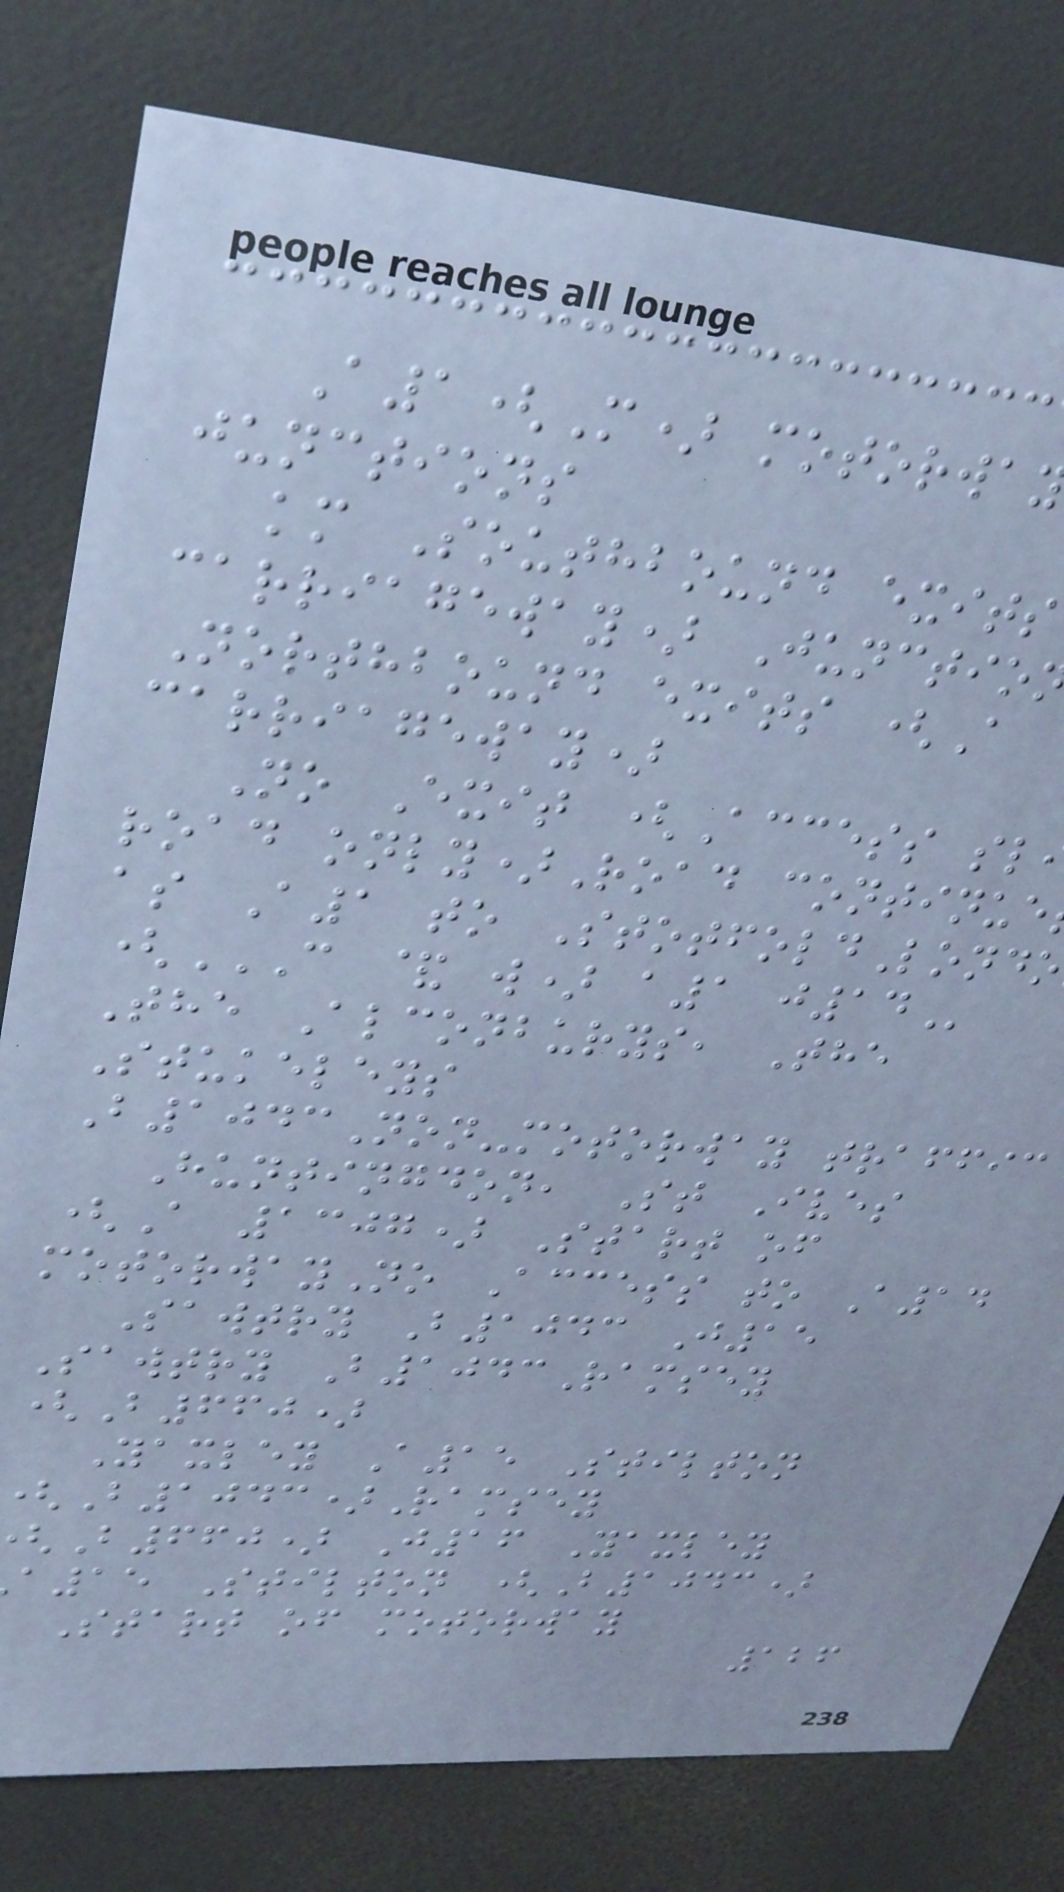A1(M) motorwa
junctions
km Southbound exits
carriageway) Junctio
Northbound exits (A
carriageway)
No Exit (Access sl
road only)Road continue
as A1 to StotfoldLond
(C & W) A1 J14
The Alconburys, The
Stukeleys
B1043Non-motorway traffic
Huntingdon, St Ives
(A 1307) Start of
motorwayNo Access to A14
Sawtry B1043 J15
Sawtry B1043Ramsey
(B660)
Yaxley A15 Stilton
B1043)Ramsey
B660) J16 Yaxley
a15 Stilton (B1043)
Start of motorway
126
